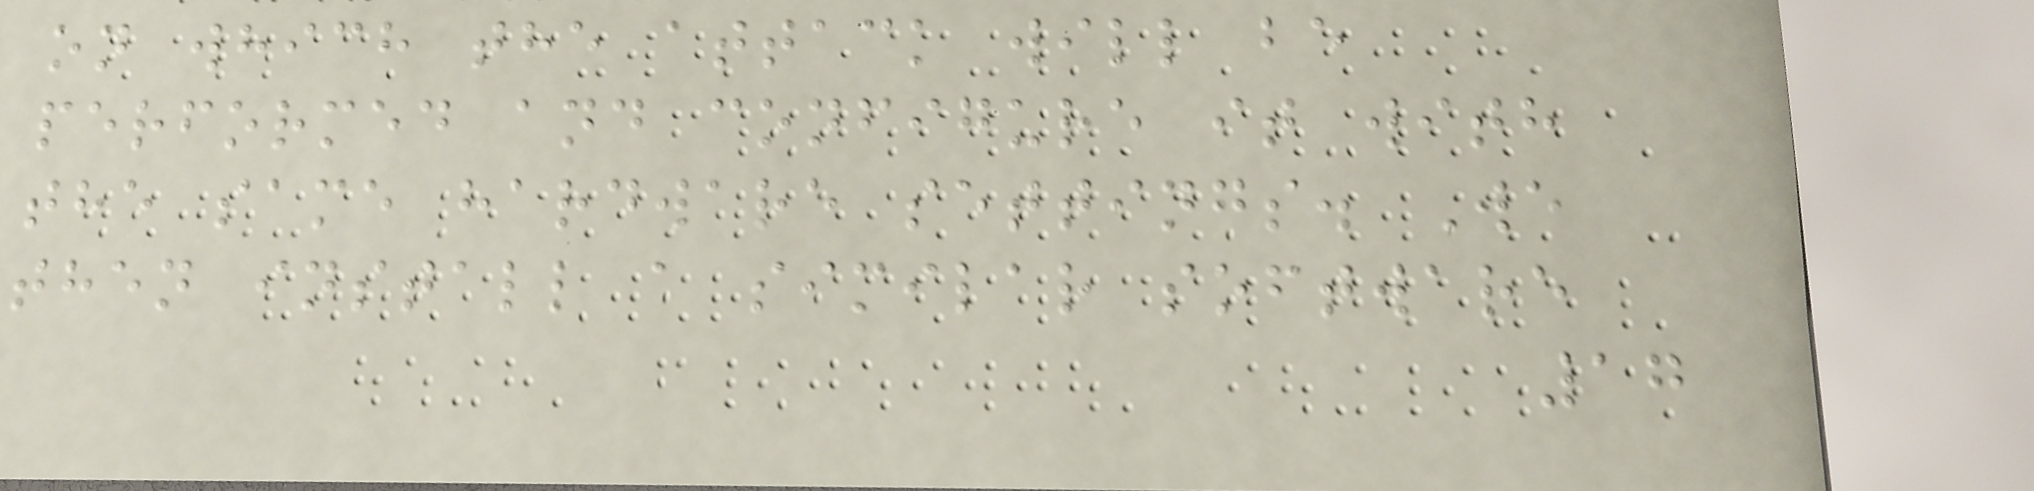on which the attack will be
performed and configure it with
the same hardware settings. We
then install a similar software
17
